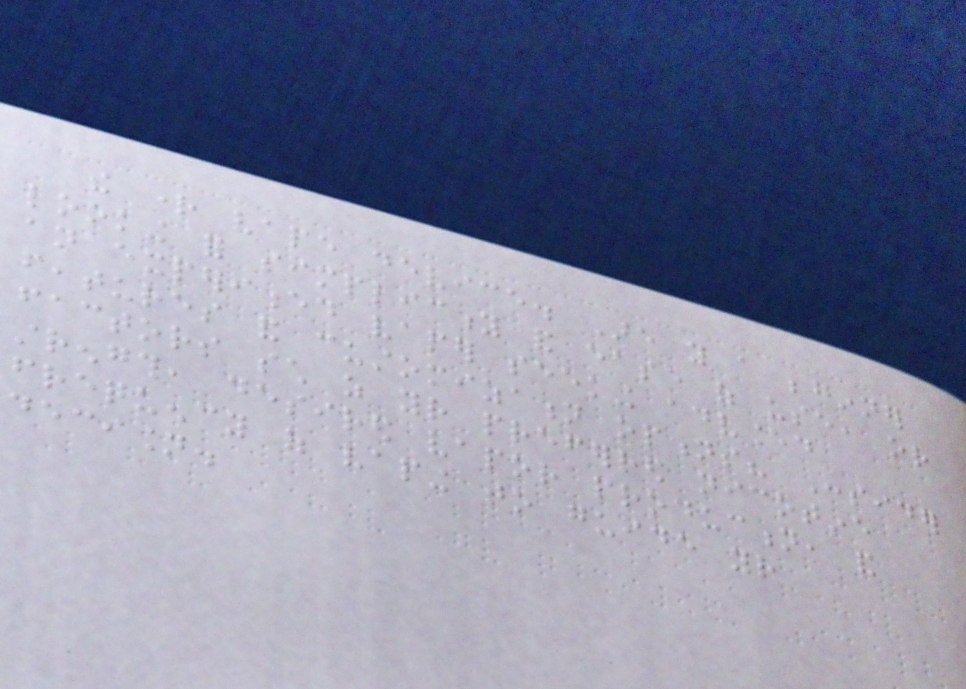the right vape device. Are you a beginner
looking for simplicity and ease of use, or
an experienced vaper seeking advanced
features and customization options? Consider
factors such as your preferred nicotine
strength, desired vapor production, and
frequency of vaping to guide your
decision.
